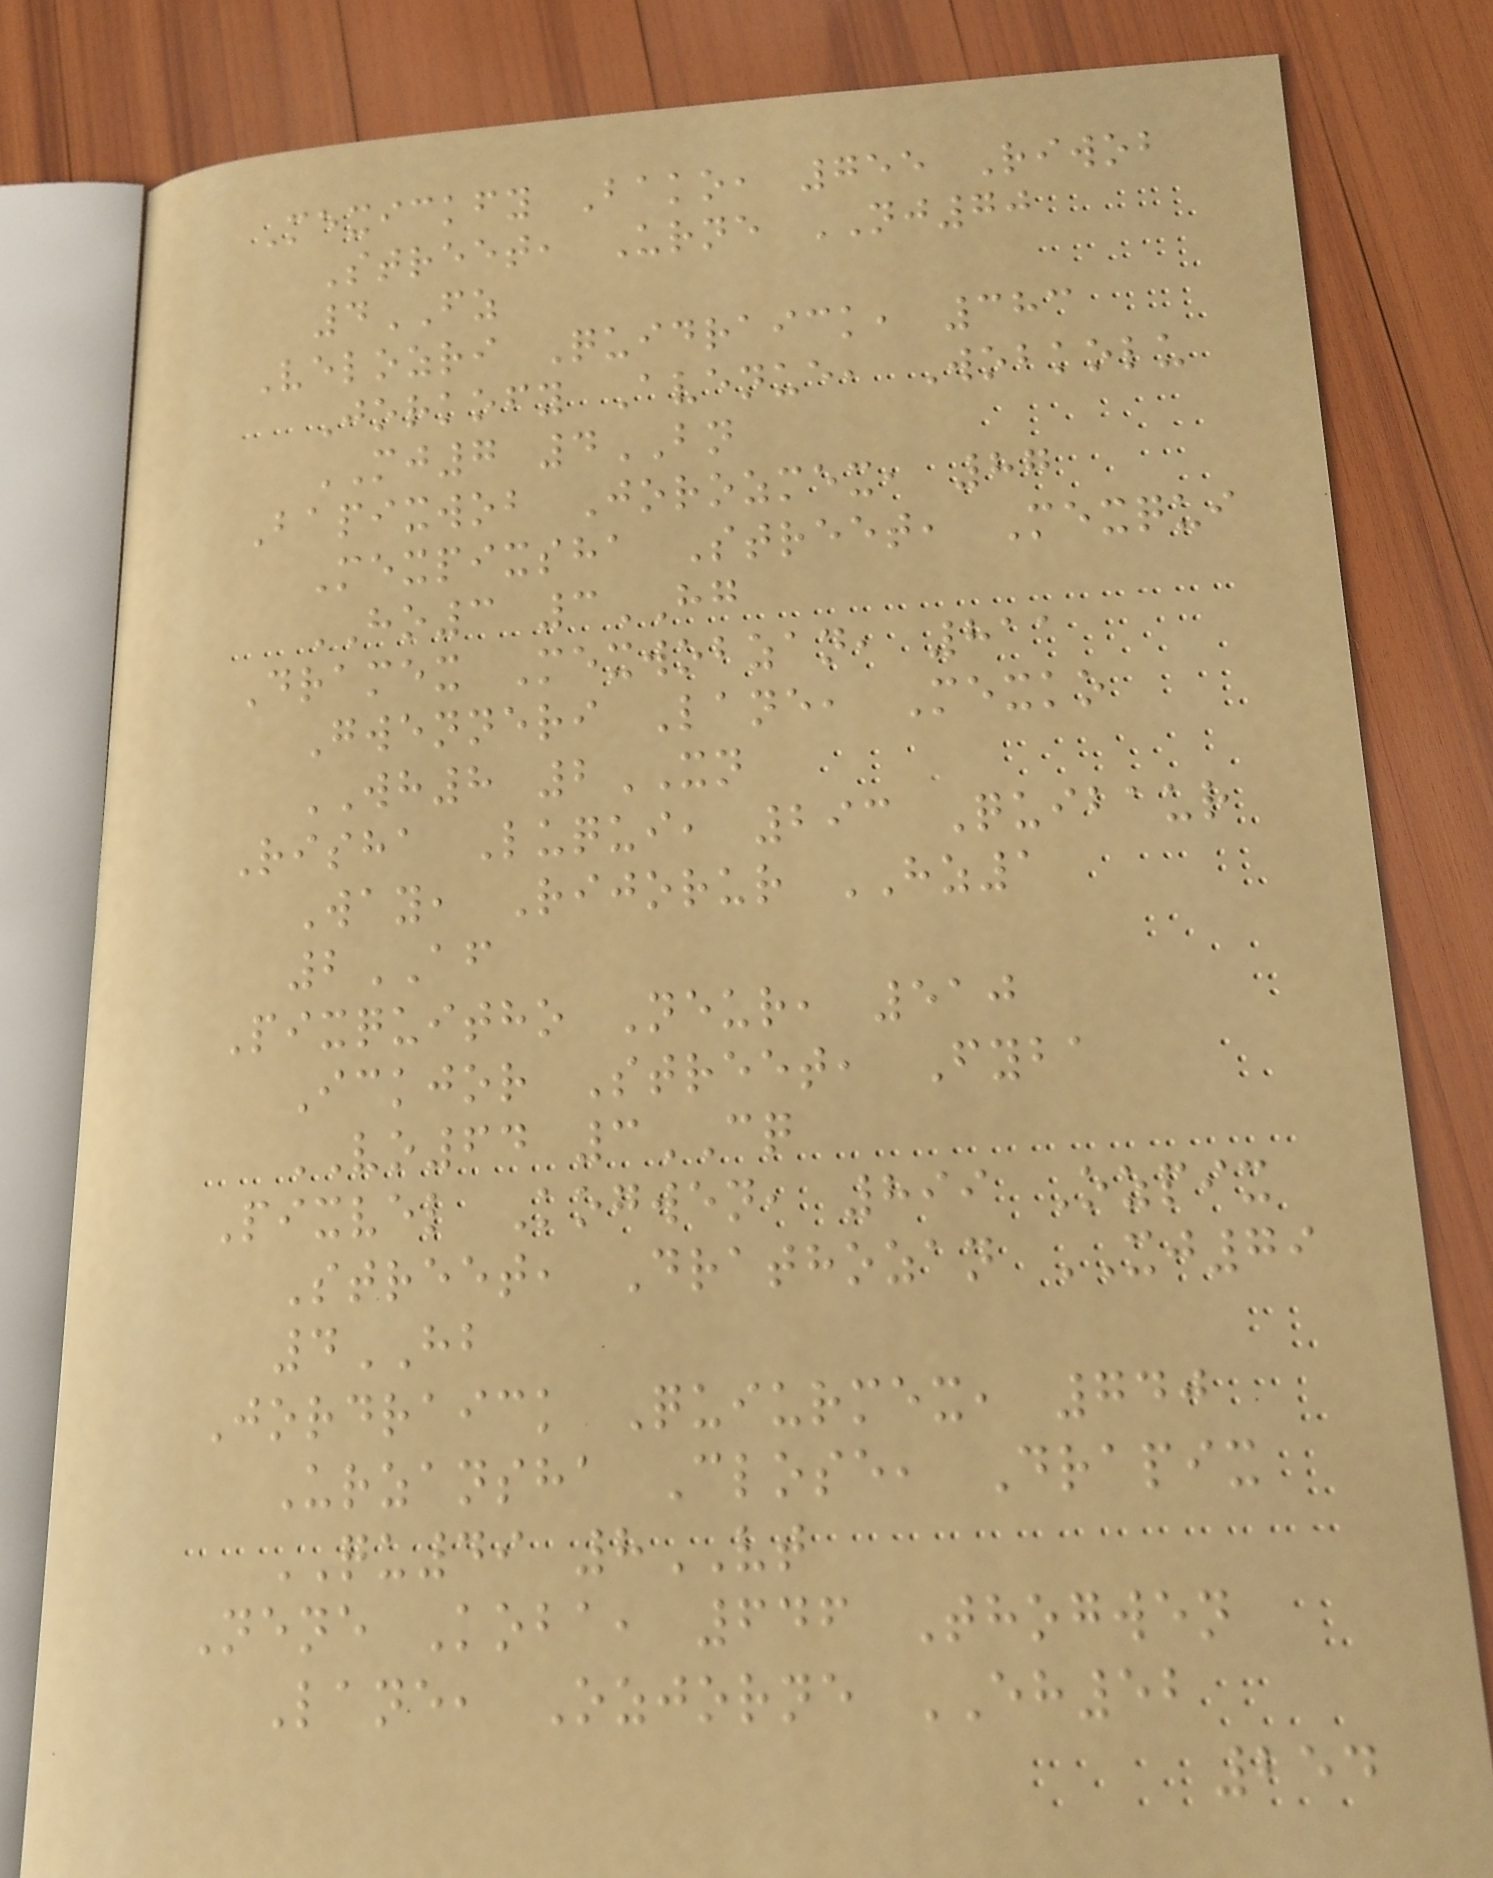Mexickfy Bako, 755 Riwob
Street, Urne NJ70
4FZ
Velozri Quidraick, 383
Jorkofy Avenue, Wobkolu
MJ7 4BN
Bapixwob Jorozmex, 87
Mexpixsha Street, Mexqui
HO3 3HG
Dramex Mexwobzan, 811
Gwenneri Lane, Mexko
WH8 2XN
Risha Luqui, 293 Quibaur
Way, Rijorur HZ1
2AF
Pixquitho Neur, 510
Ickjor Street, Fyba
VO64 3CQ
Pixvel Kogwen, 899 Ozpix
Street, Drathozan XJ79
4HB
Jordraick Quiurmex, 740
Urzansha Close, Drapix
QU49 8VT
Nene Koba, 646 Thogwen
Lane, Ozjorne EH52
254
